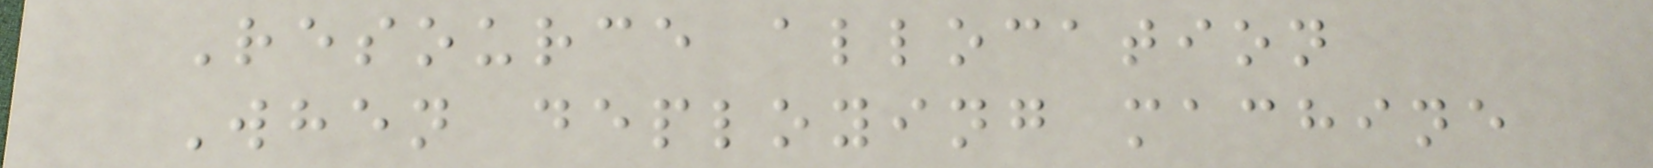Resource allocation
When deploying machine
